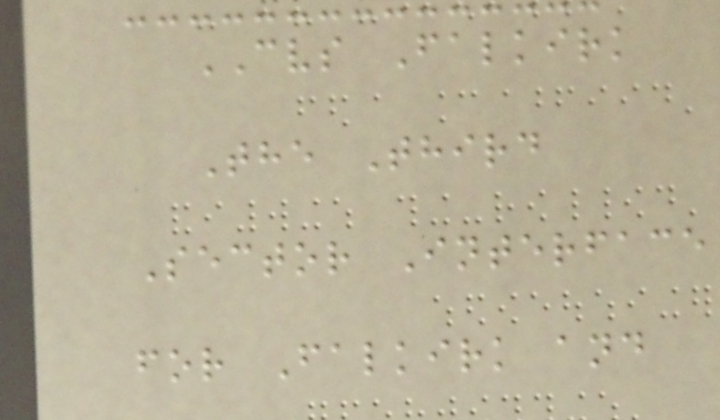CVS Falkirk
The Third
Sector Interface
for Falkirk and
